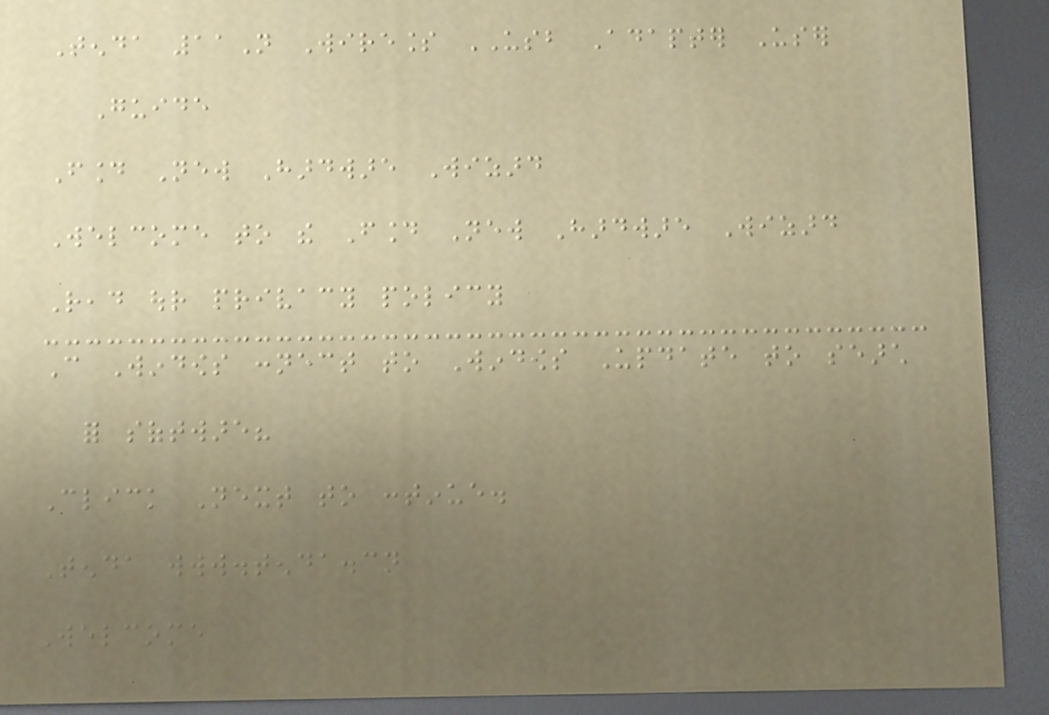Tenda 11N Wireless USB Adapter User
Guide
Found New Hardware Wizard
Welcome to the Found New Hardware Wizard
Read our privacy policy
Can Windows connect to Windows Update to search
for software?
Click Next to continue.
Tenda www.tenda.cn
Welcome
